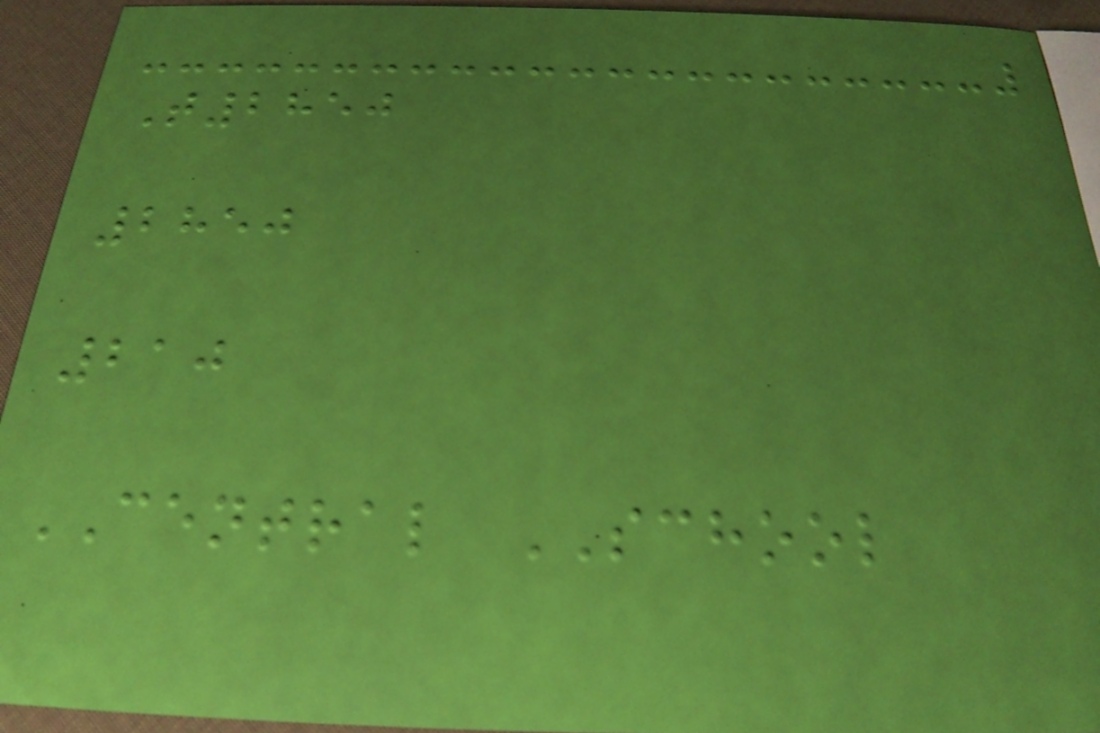T2850
2850
210
CENTRAL SCHOOL
